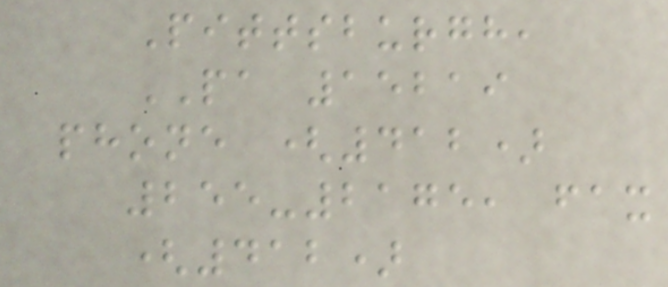Pittsburgh,
PA 15219
phone (412)
255-2175, fax
(412)
